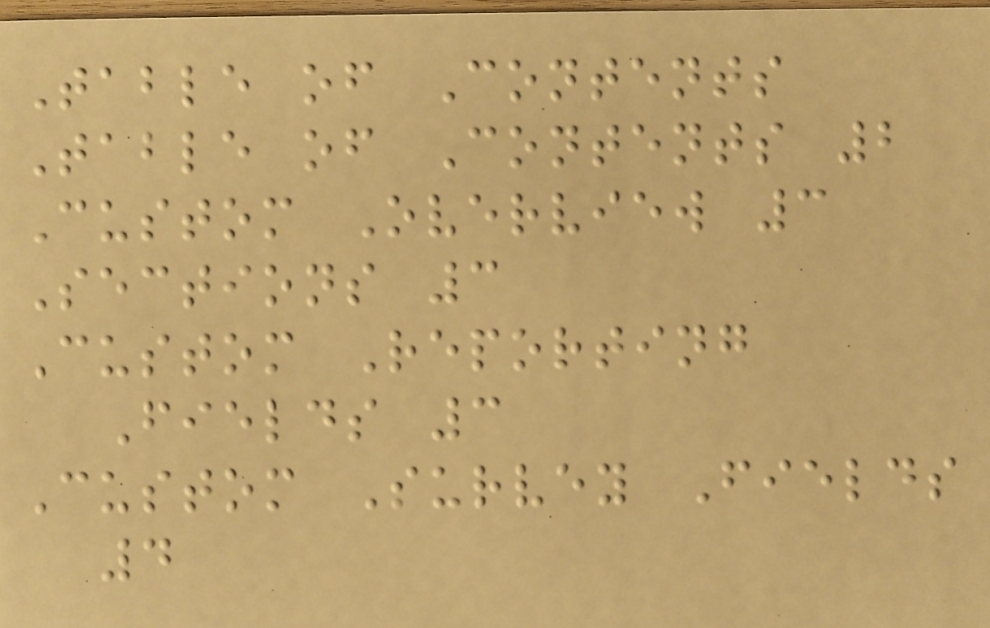Table of Contents
Table of Contents 2
Custom Overview 3
Sections 3
Custom Reporting
Fields 3
Custom Survey Fields
4
